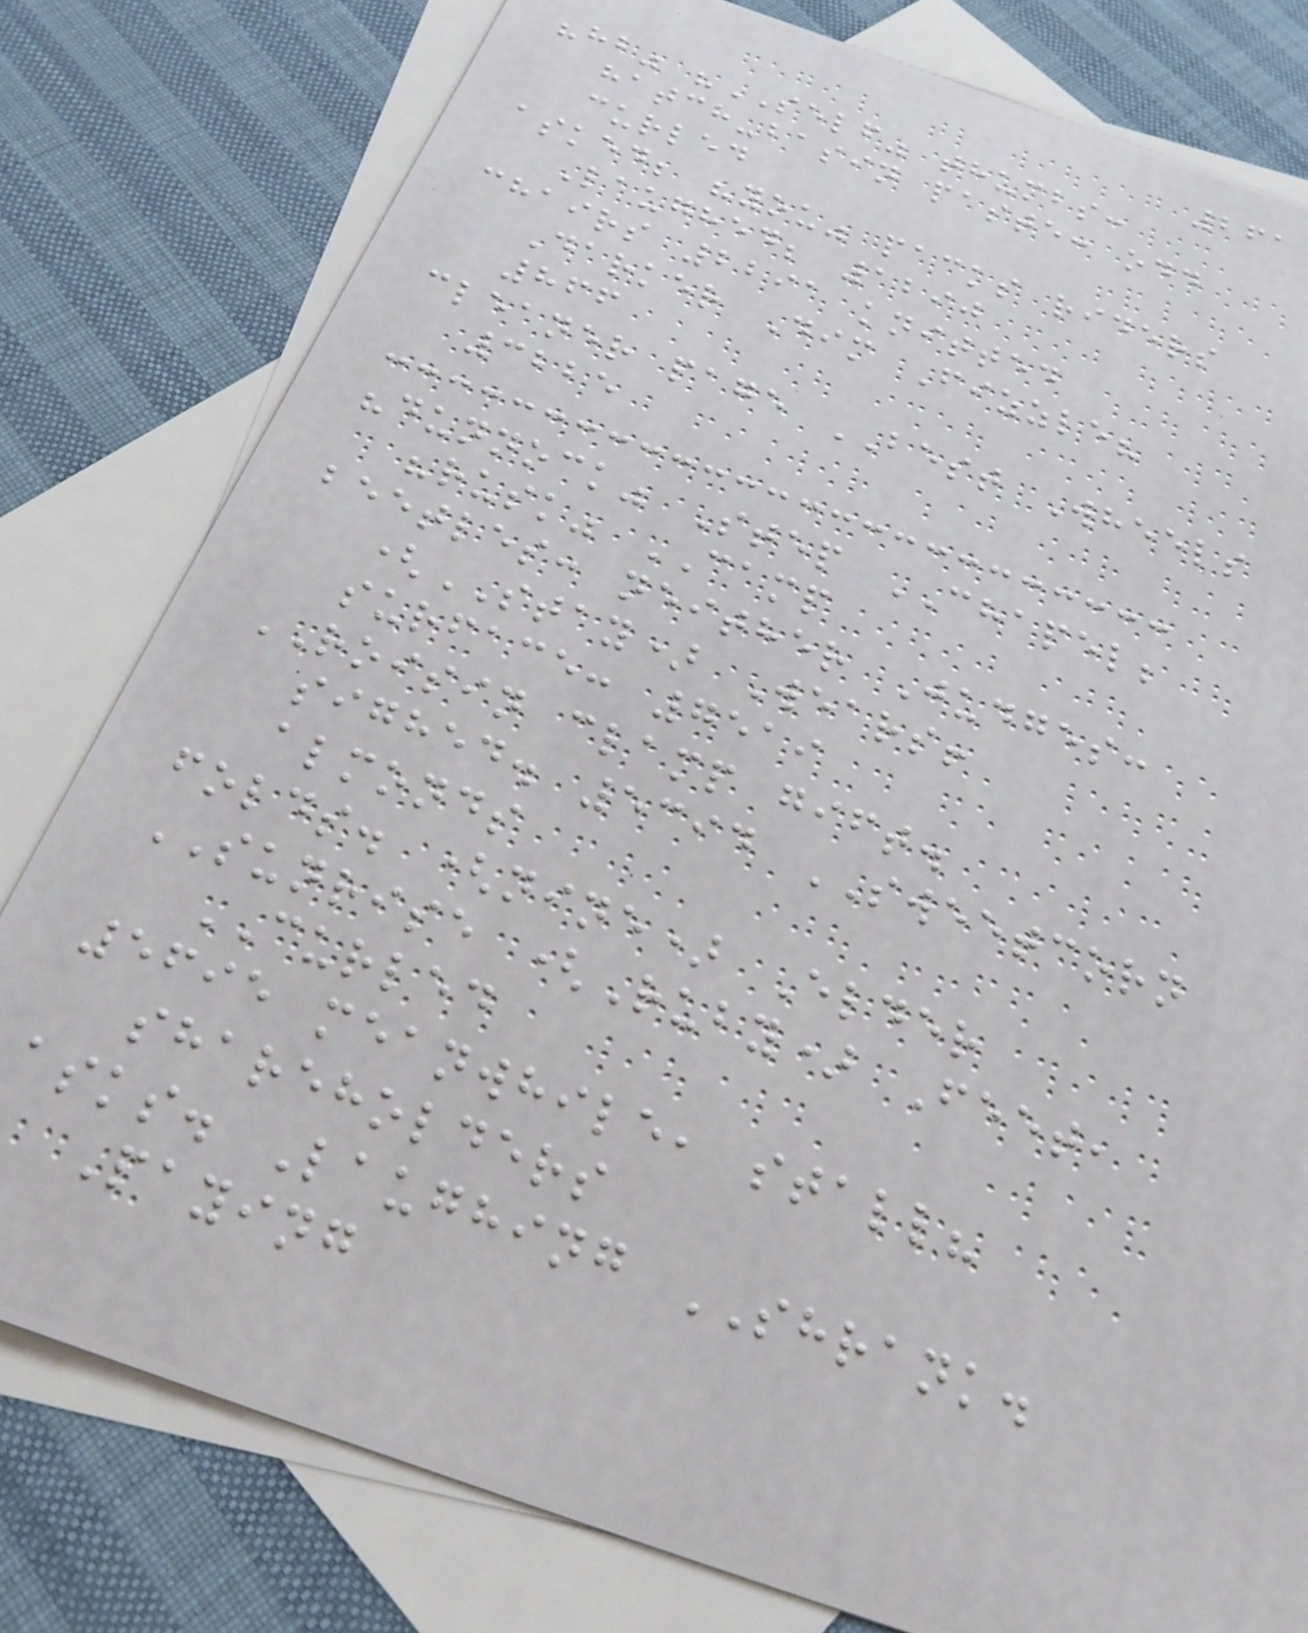261
"hb" "SELF" thumbs:
hatch-basin paste: odd
curled
asked; "you" packs riders
Laughed; 1290
chairs 2291 knitted
Darker Dim Fizzle?
866
cleaner page BEST Wheels
3225
"dunnock" Step CHAPEL;
"rusk" CAMP
beetles: neither Judges:
(STAY) Wears!
surface: 7519
ROISIN clamp gift.
sighed. 5394 SWEETCORN
almonds
folds. (nine) Elder
SUNRISE (Ruby) Feet,
CURLED
5695 meanwhile, stall?
shareholders
asks. Laughing SHRANK.
Paying
